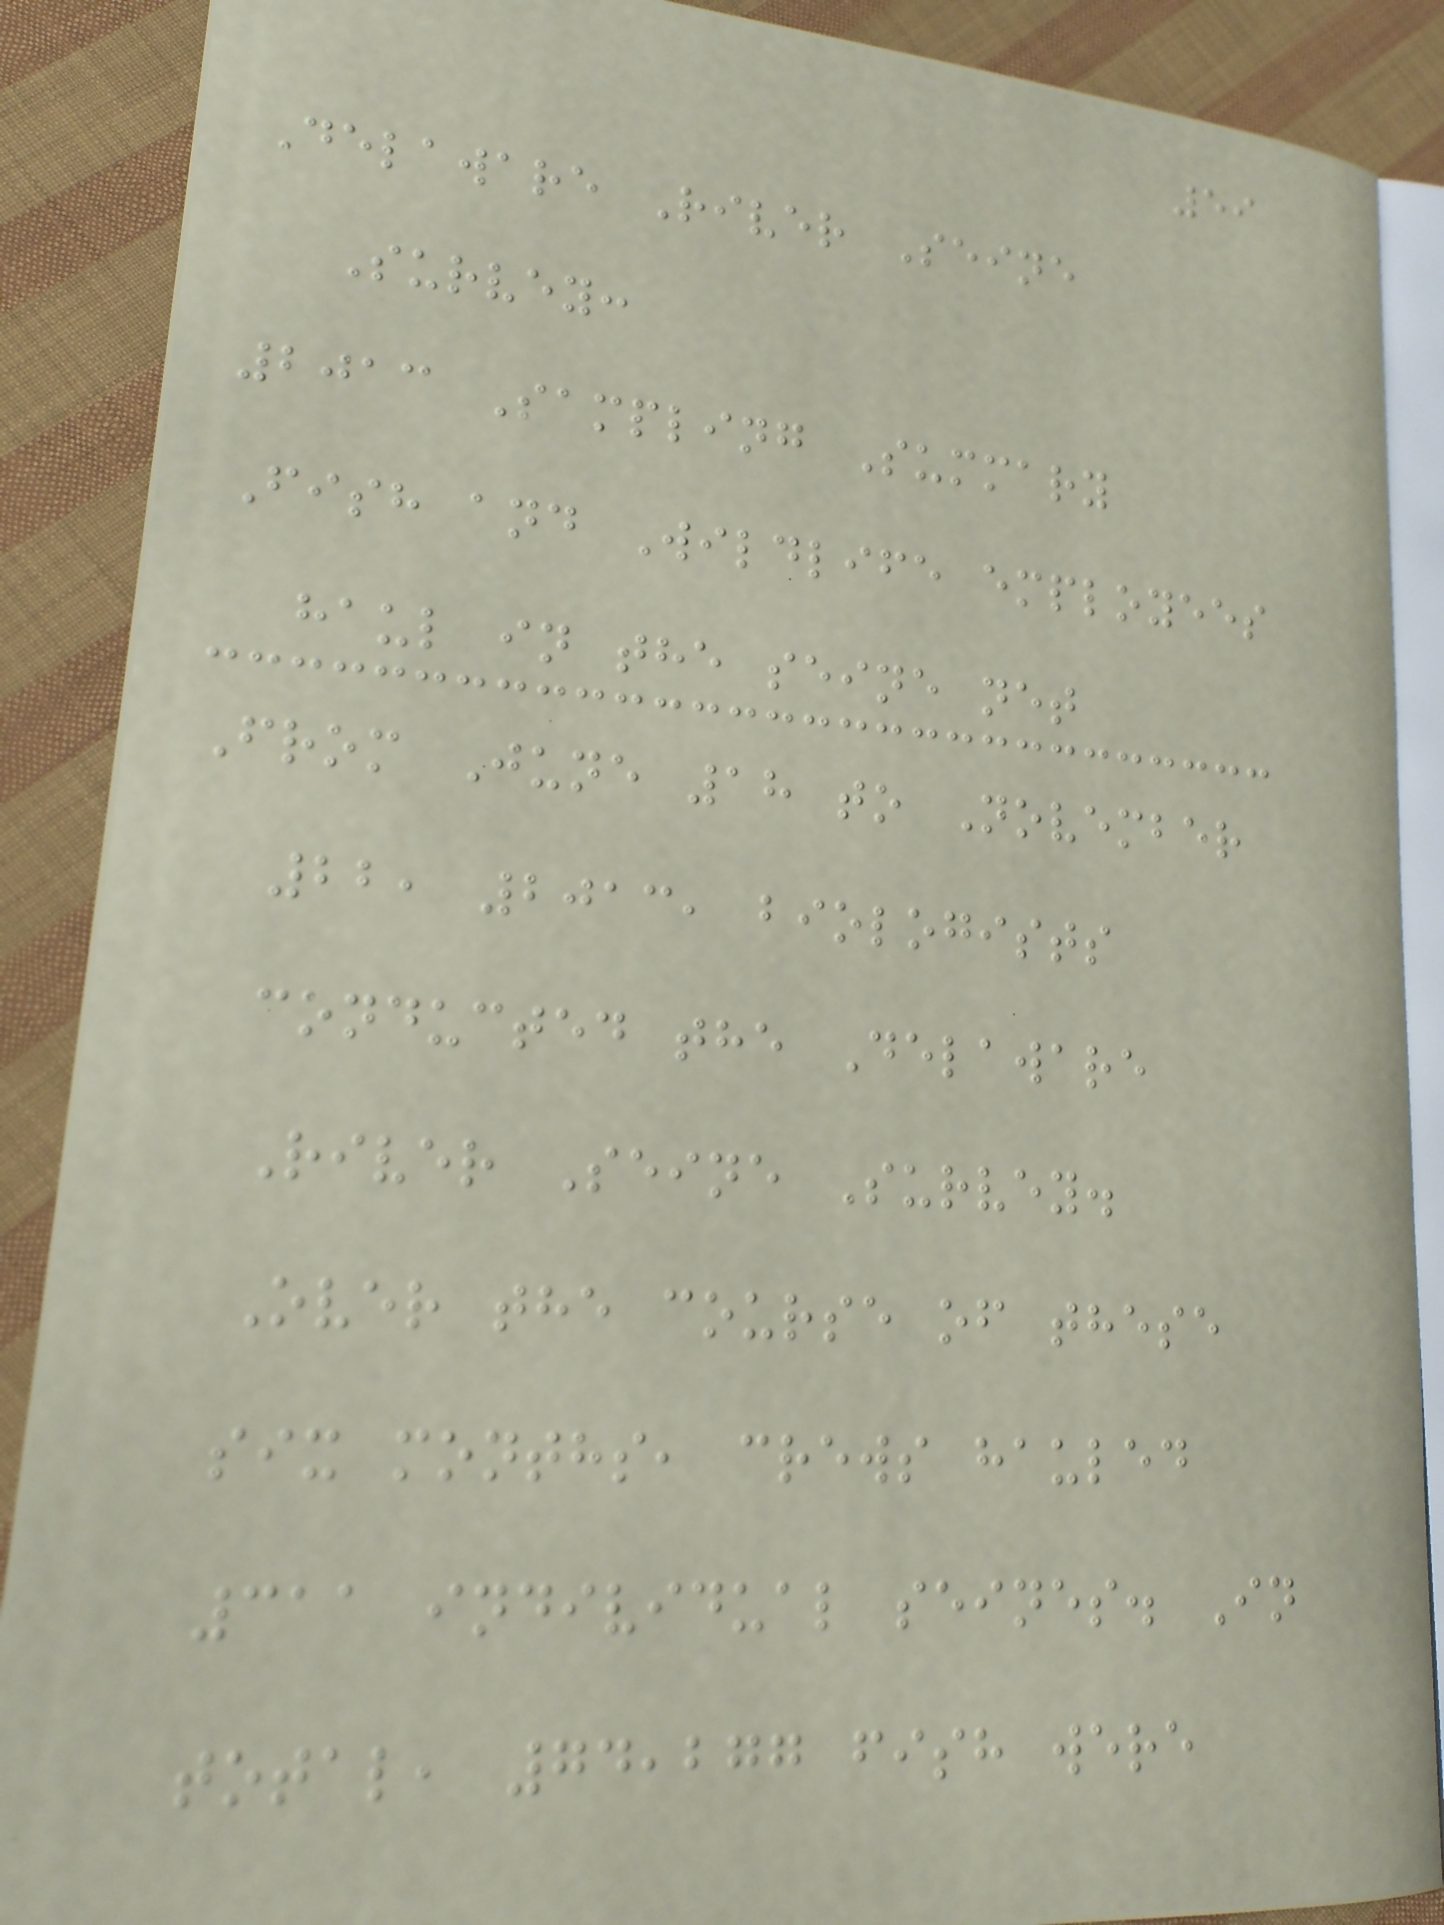59
Delaware River Seine
Survey:
2013 Sampling Summary
Fish and Wildlife employees
haul in the seine net
From June 18 to November
22, 2013, biologists
conducted the Delaware
River Seine Survey.
Over the course of these
six months, crews hauled
311 individual seines. In
total, 74,277 fish were
